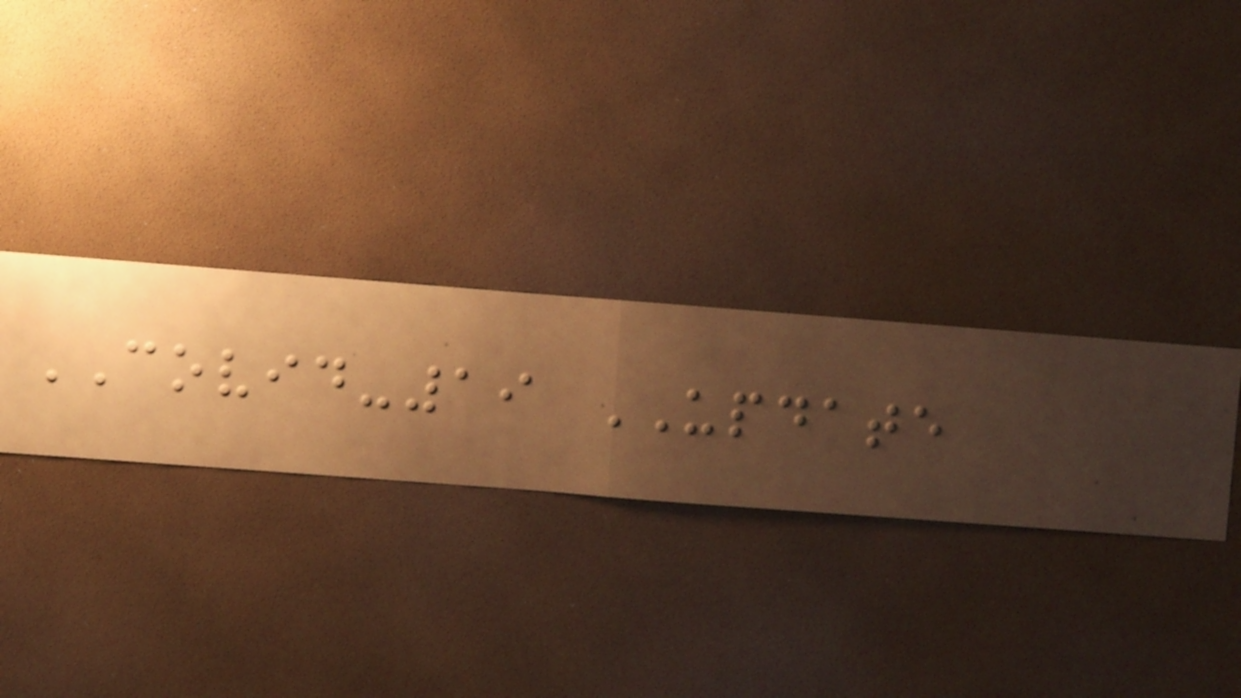COVID-19 UPDATE
